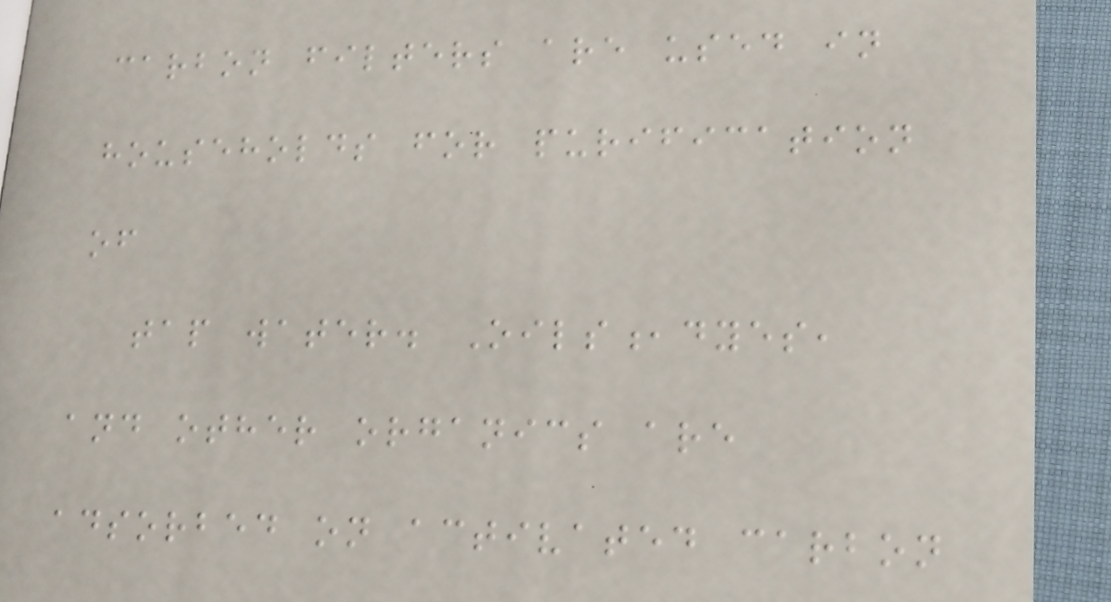carbon filters are used in
households for purification
of
tap water. Oils,dyes,
and other organics are
adsorbed on activated carbon
